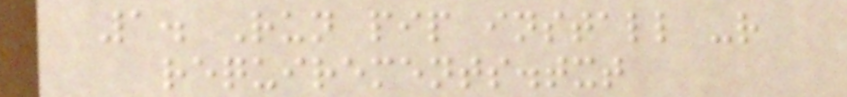1. Run pip install -r
requirements.txt
